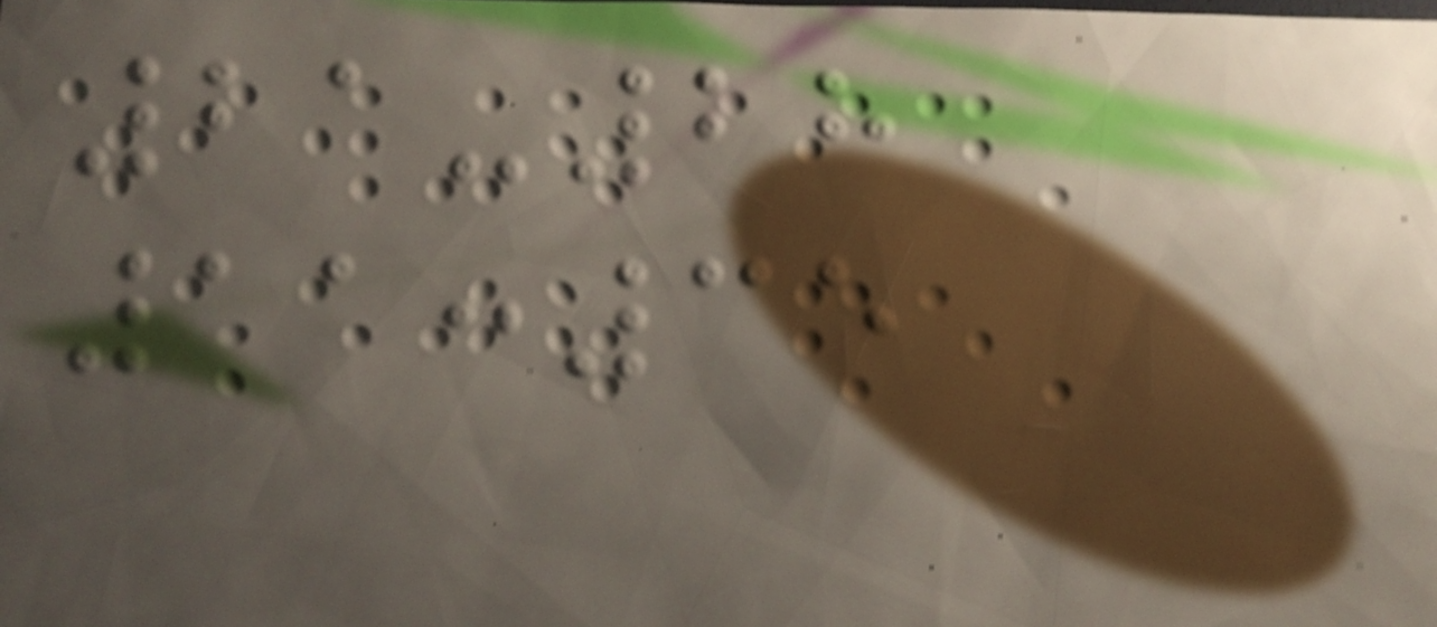21-28
11:35
